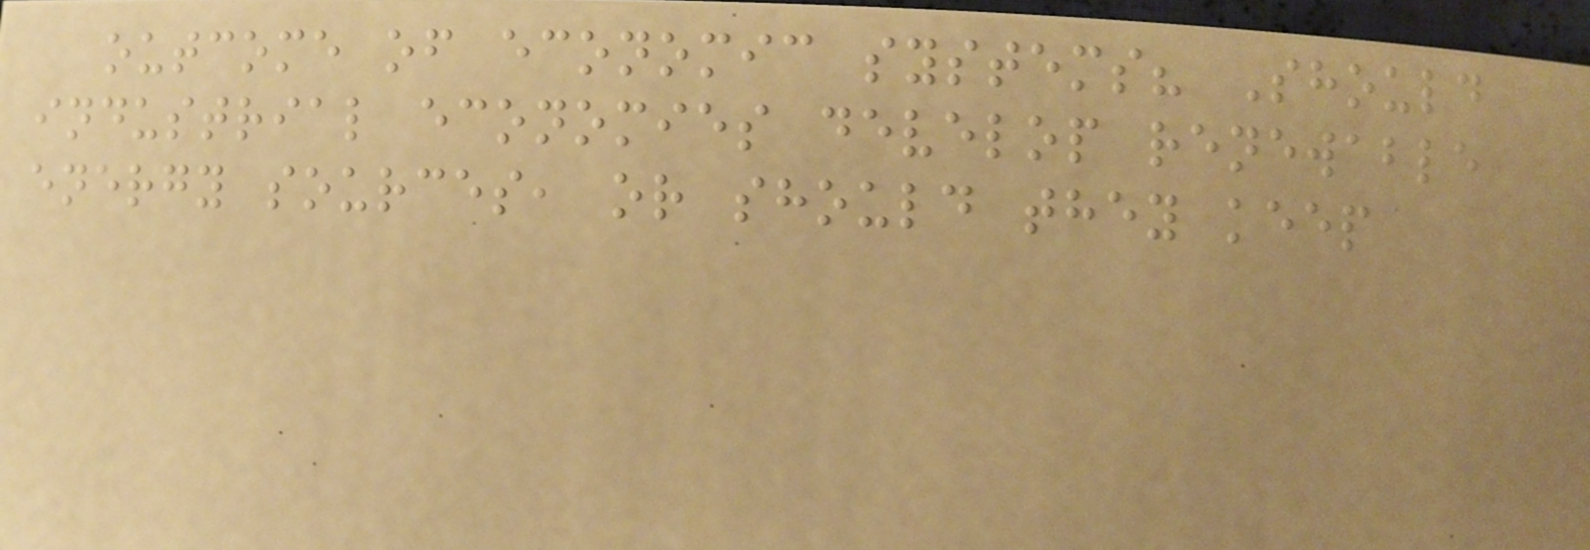outcome of economic systems? Should
industrial economies develop renewable
energy sources, or should they keep
